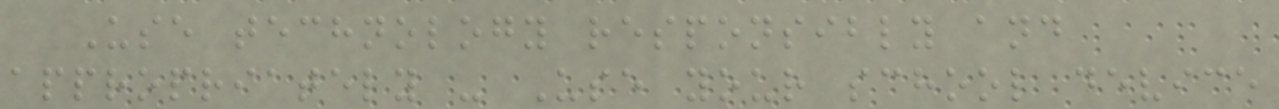Use technology responsibly and
appropriately - Use your school device
